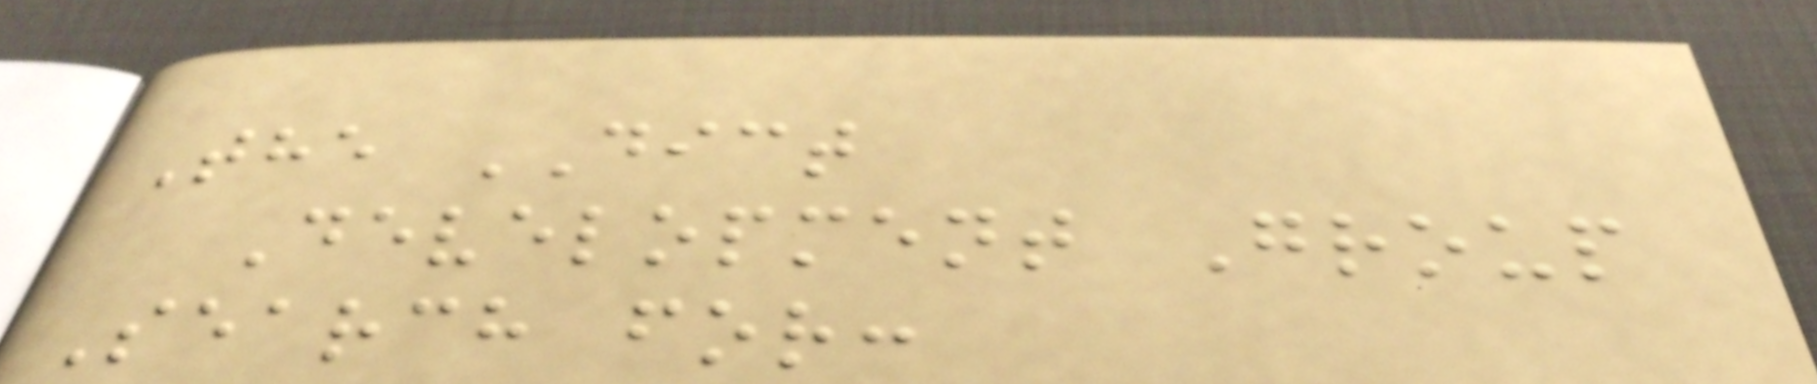The DICT
Development Group
Search for:
